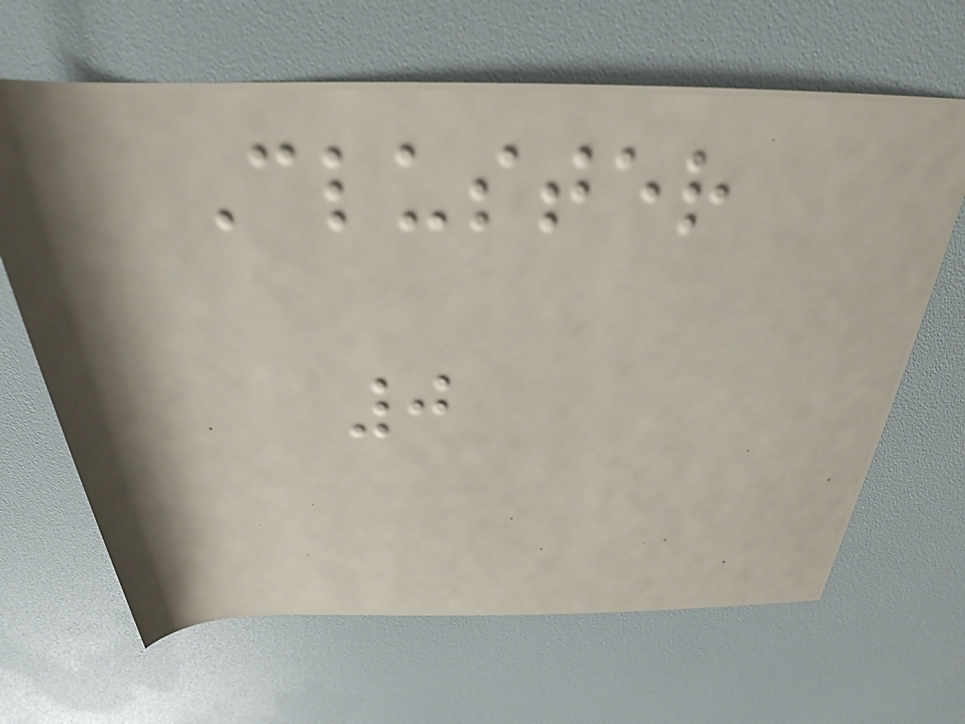Cluster
0
